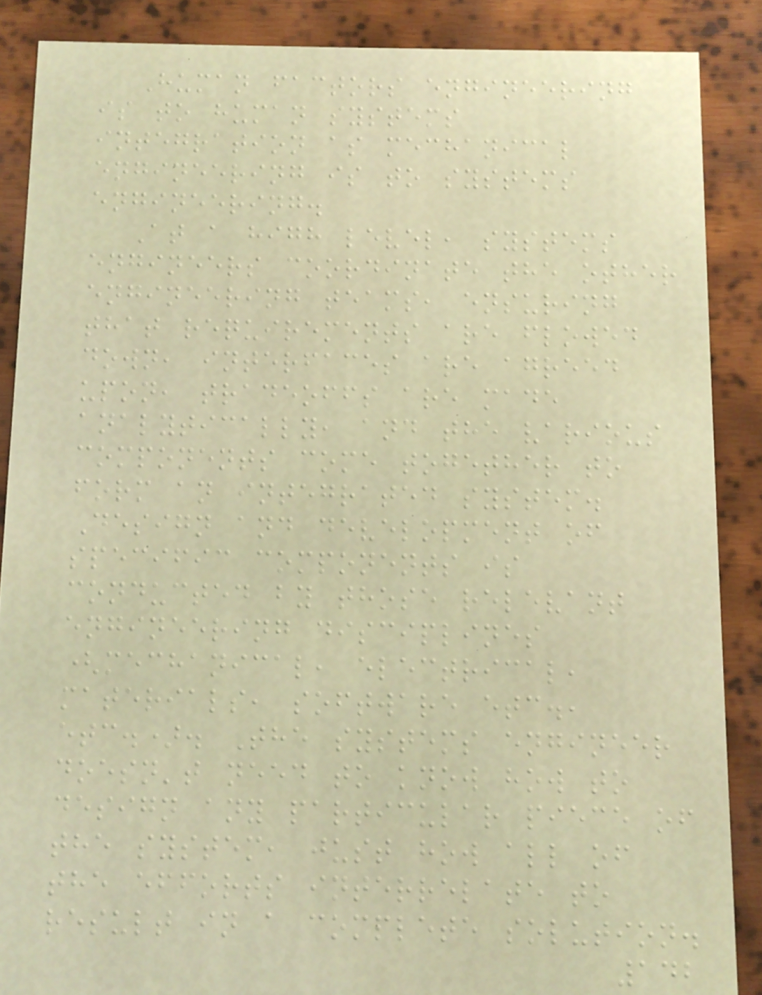Human factors engineering
is to human systems
integration as mechanical
engineering is to systems
engineering.
At a high level, systems
engineers coordinate the other
engineering teams, ensuring
that requirements are flowed
down, interfaces are agreed
upon, tradeoffs are made
analytically, and the various
components come together to
form an integrated system.
Design and development of
specific components is
conducted by those relevant
engineering disciplines
(mechanical, electrical,
materials, software etc.,
etc.). The systems engineer
doesn't need to know how to
design any particular piece of
the system, just how all of
the efforts interrelate to
result in a complete solution.
142
